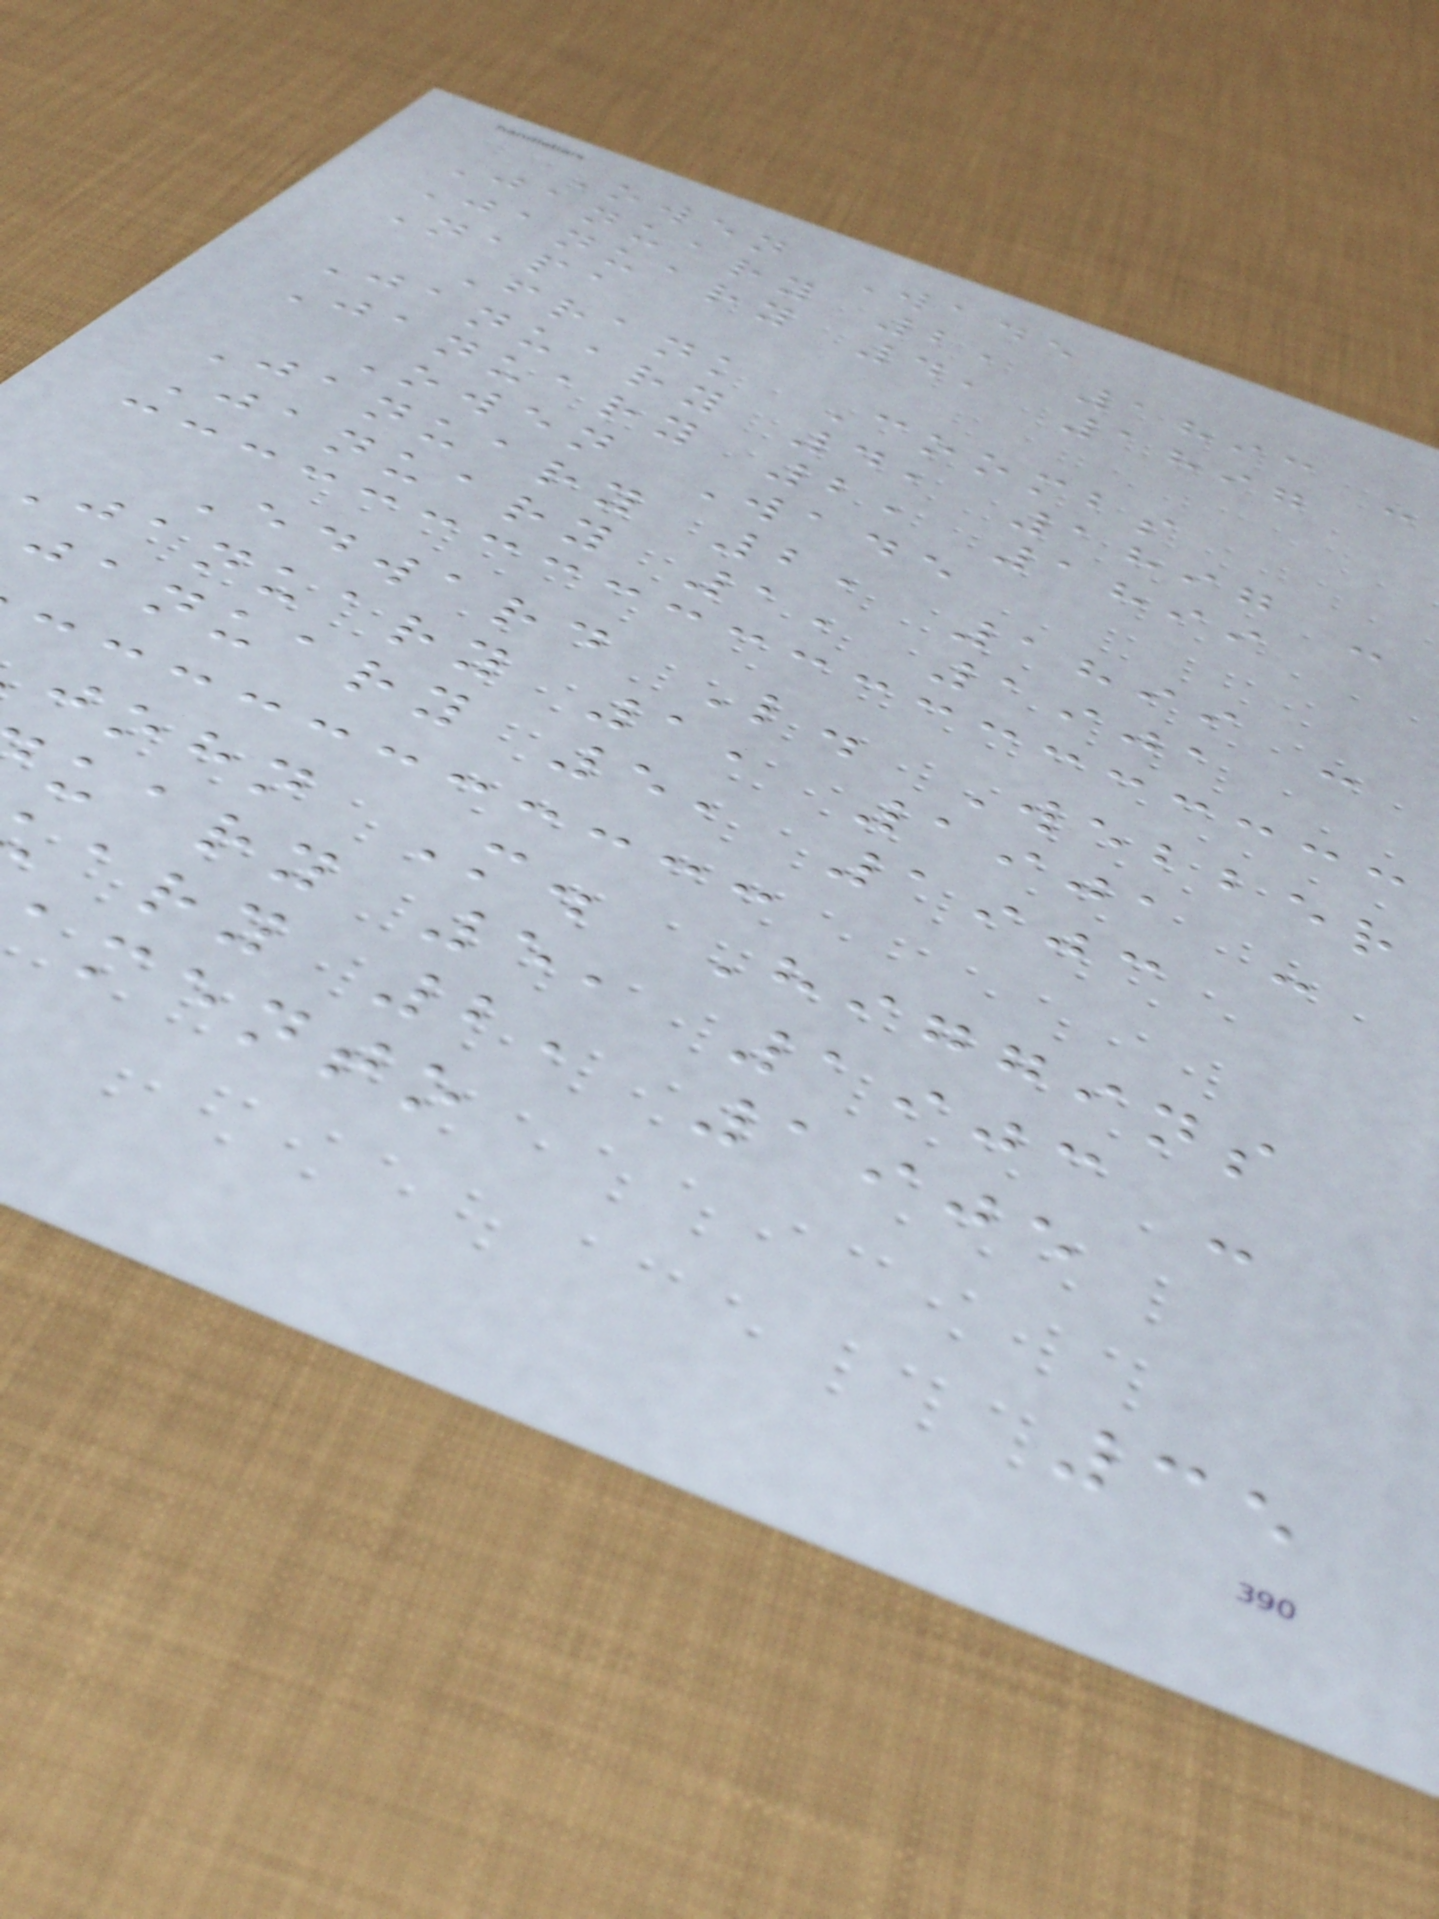Owen Wade
January 2, 1893 -
January 4, 1897
Napa
Frank Coombs
January 4, 1897 -
January 2, 1899
Owen Wade
January 2, 1899 -
January 1, 1901
Edward L. Webber
january 1, 1901 -
january 5, 1903
john M. Higgins
uary 5, 1903 -
ary 2, 1905
mento
35
